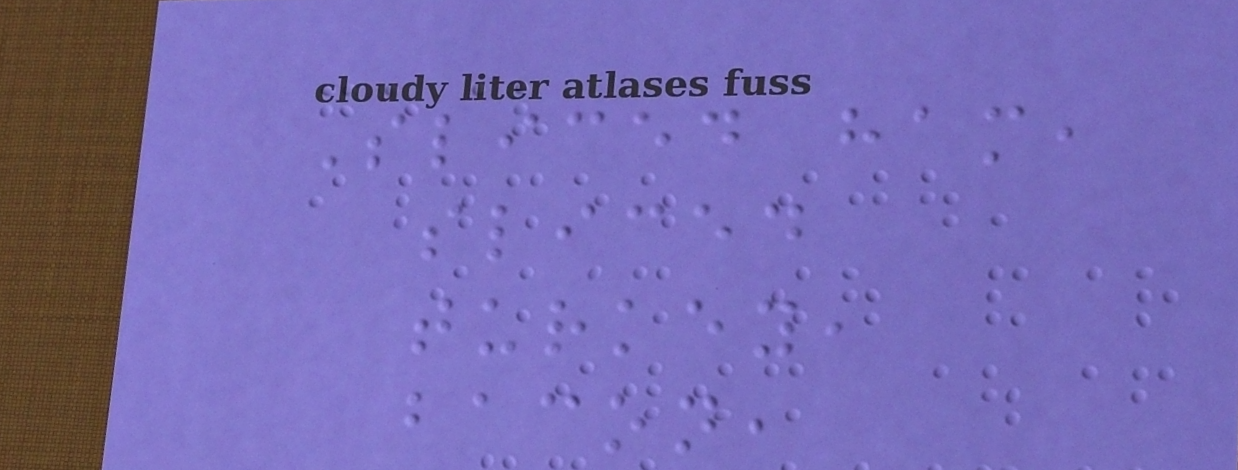Sliced ham,
sliced
turkey,
bacon,
